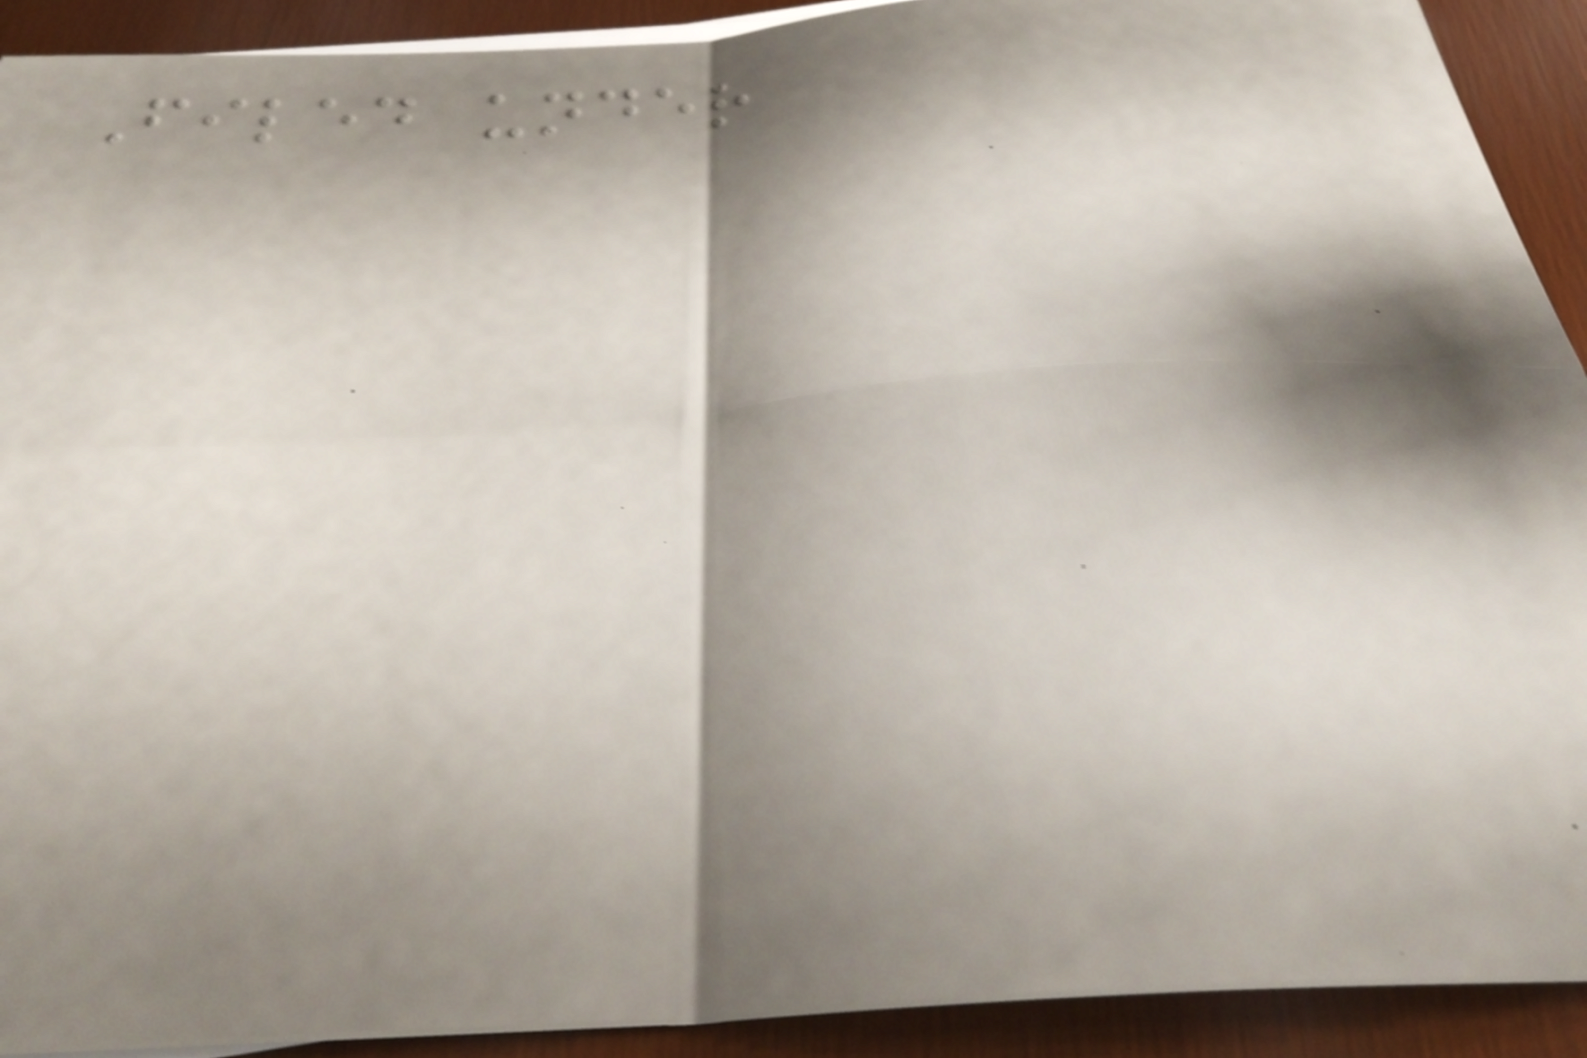Filed under
